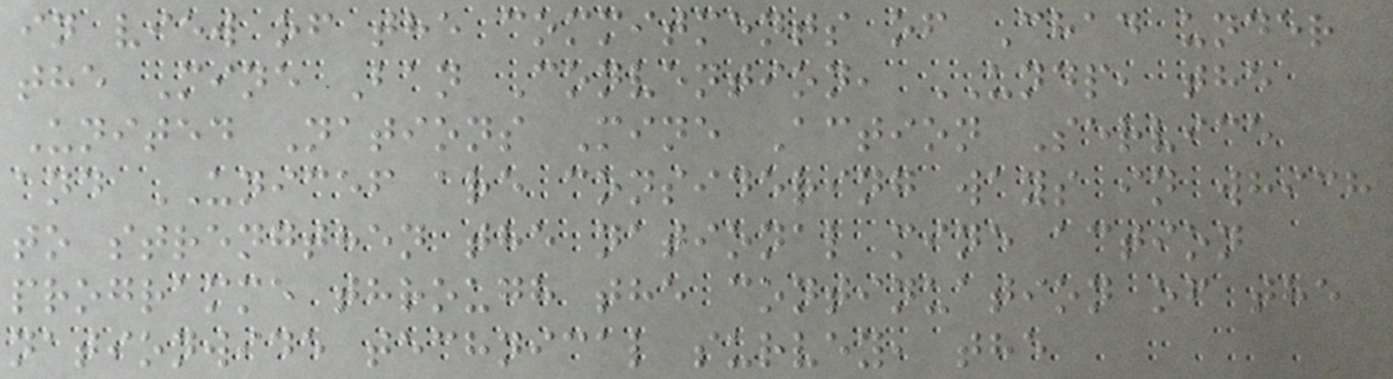in view of the commitments of Chad under
the Mine Ban Convention, UNDP, the
United Nations Mine Action Service
and UNICEF are considering ways in which
to strengthen the national mine action
programme through the continuation of the
nationwide technical survey, the
